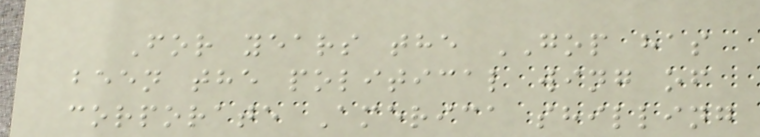For years the GOP has
been the political wing of
corporate America shilling
